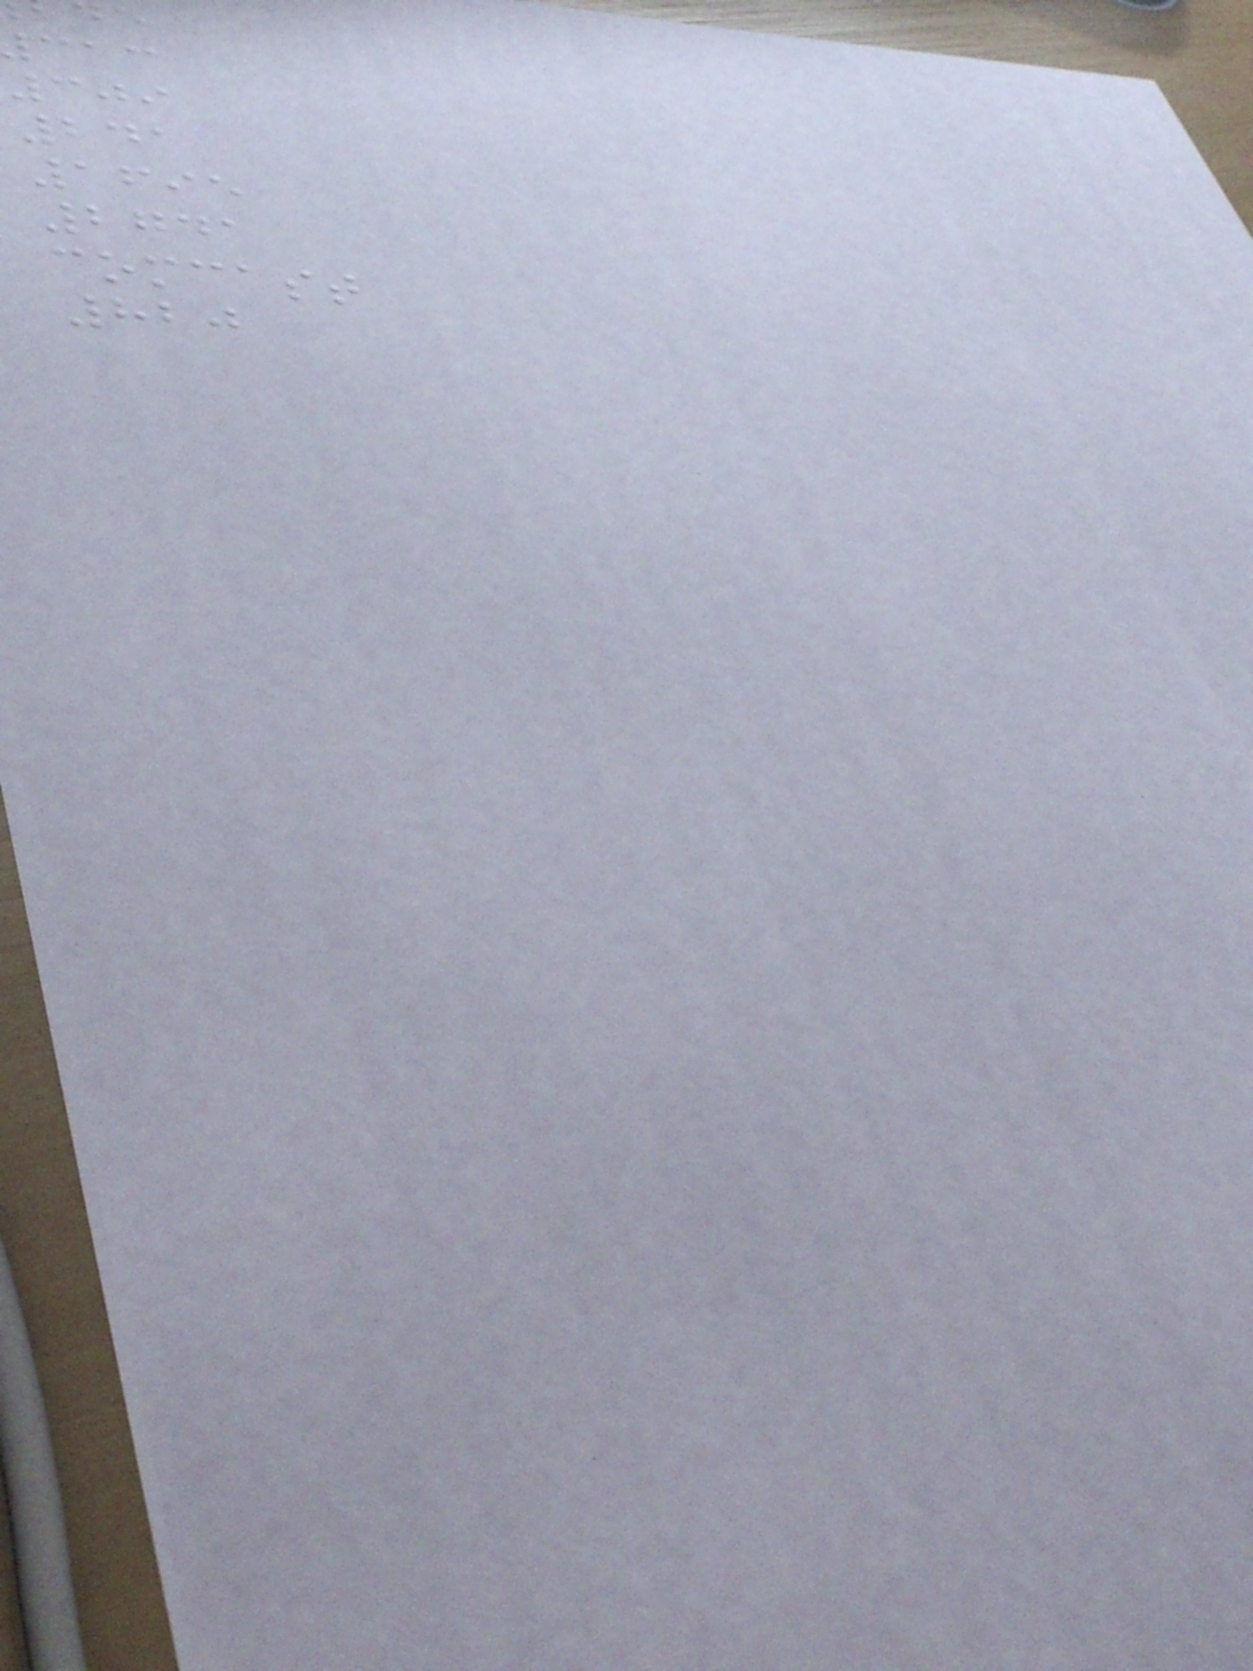309
241
1695
2741
comcast
820
